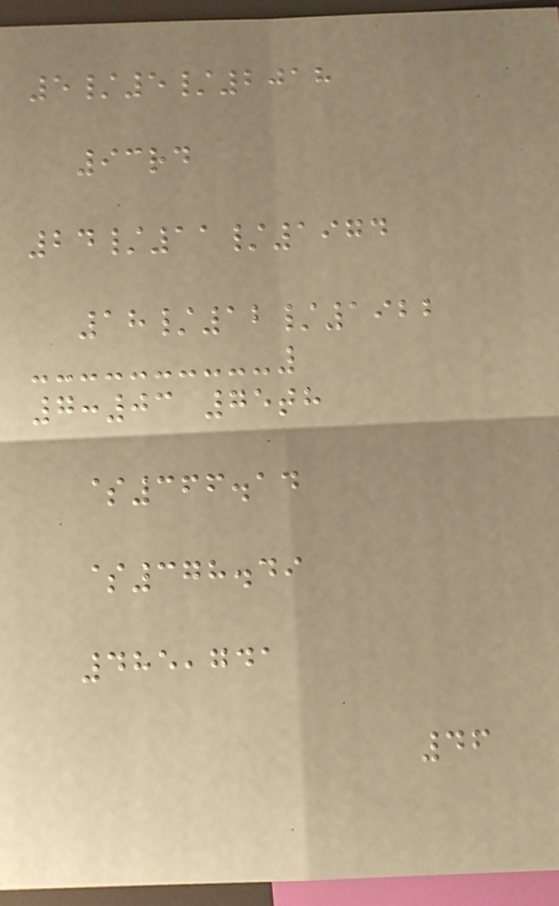5/5/2018
93rd
24/11/1974
18/12/1922
7:03 75th
$366.14
$378.49
485,741
46
